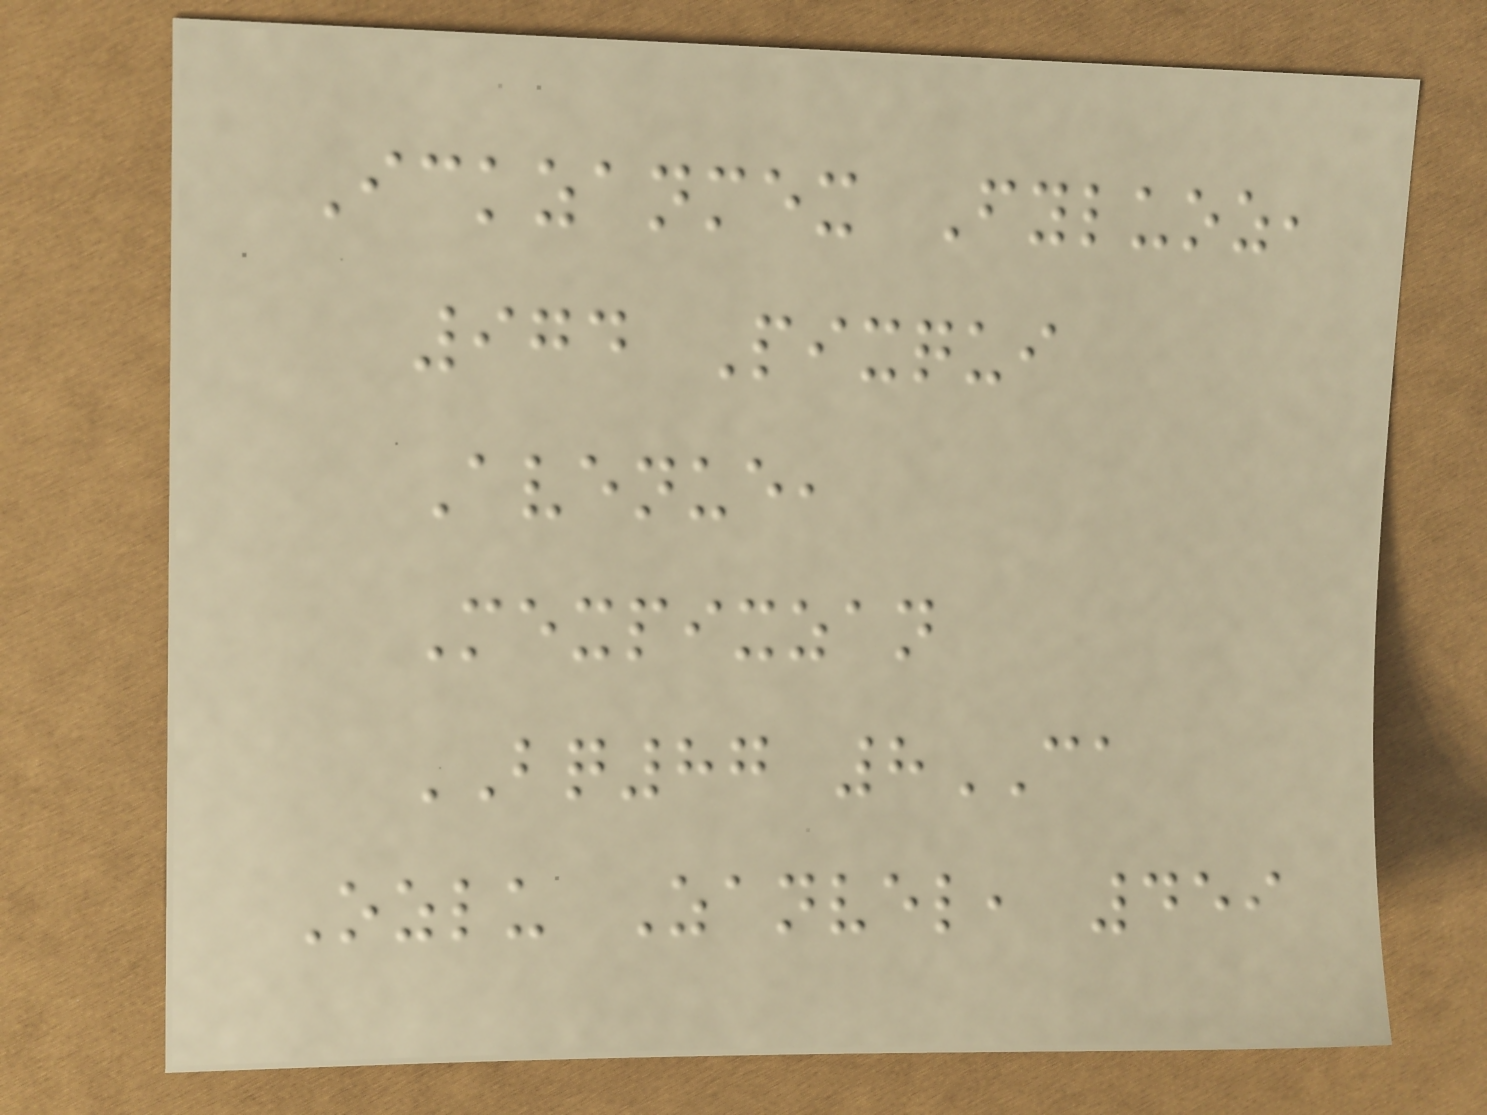Ickzanmex Fyluoz,
974 Pixqui
Avenue,
Mexpixzan
BQ87 8CA
Ozlu Zanvel, 459
